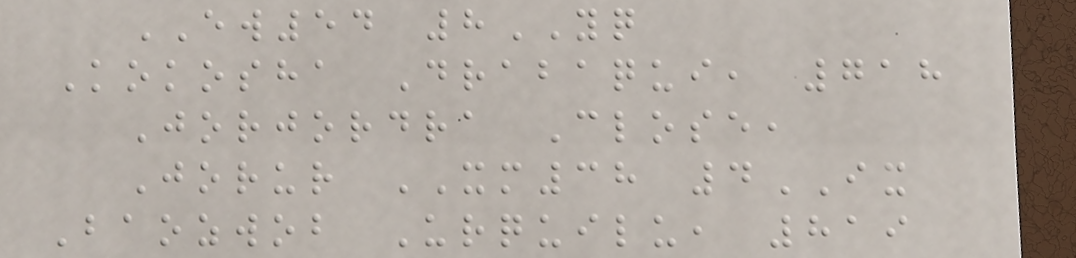EW54 8YQ
Kokosha Drabaqui, 718
Jorjordra Close,
Jorur XM38 4IX
Baozwob Urquilu, 819
